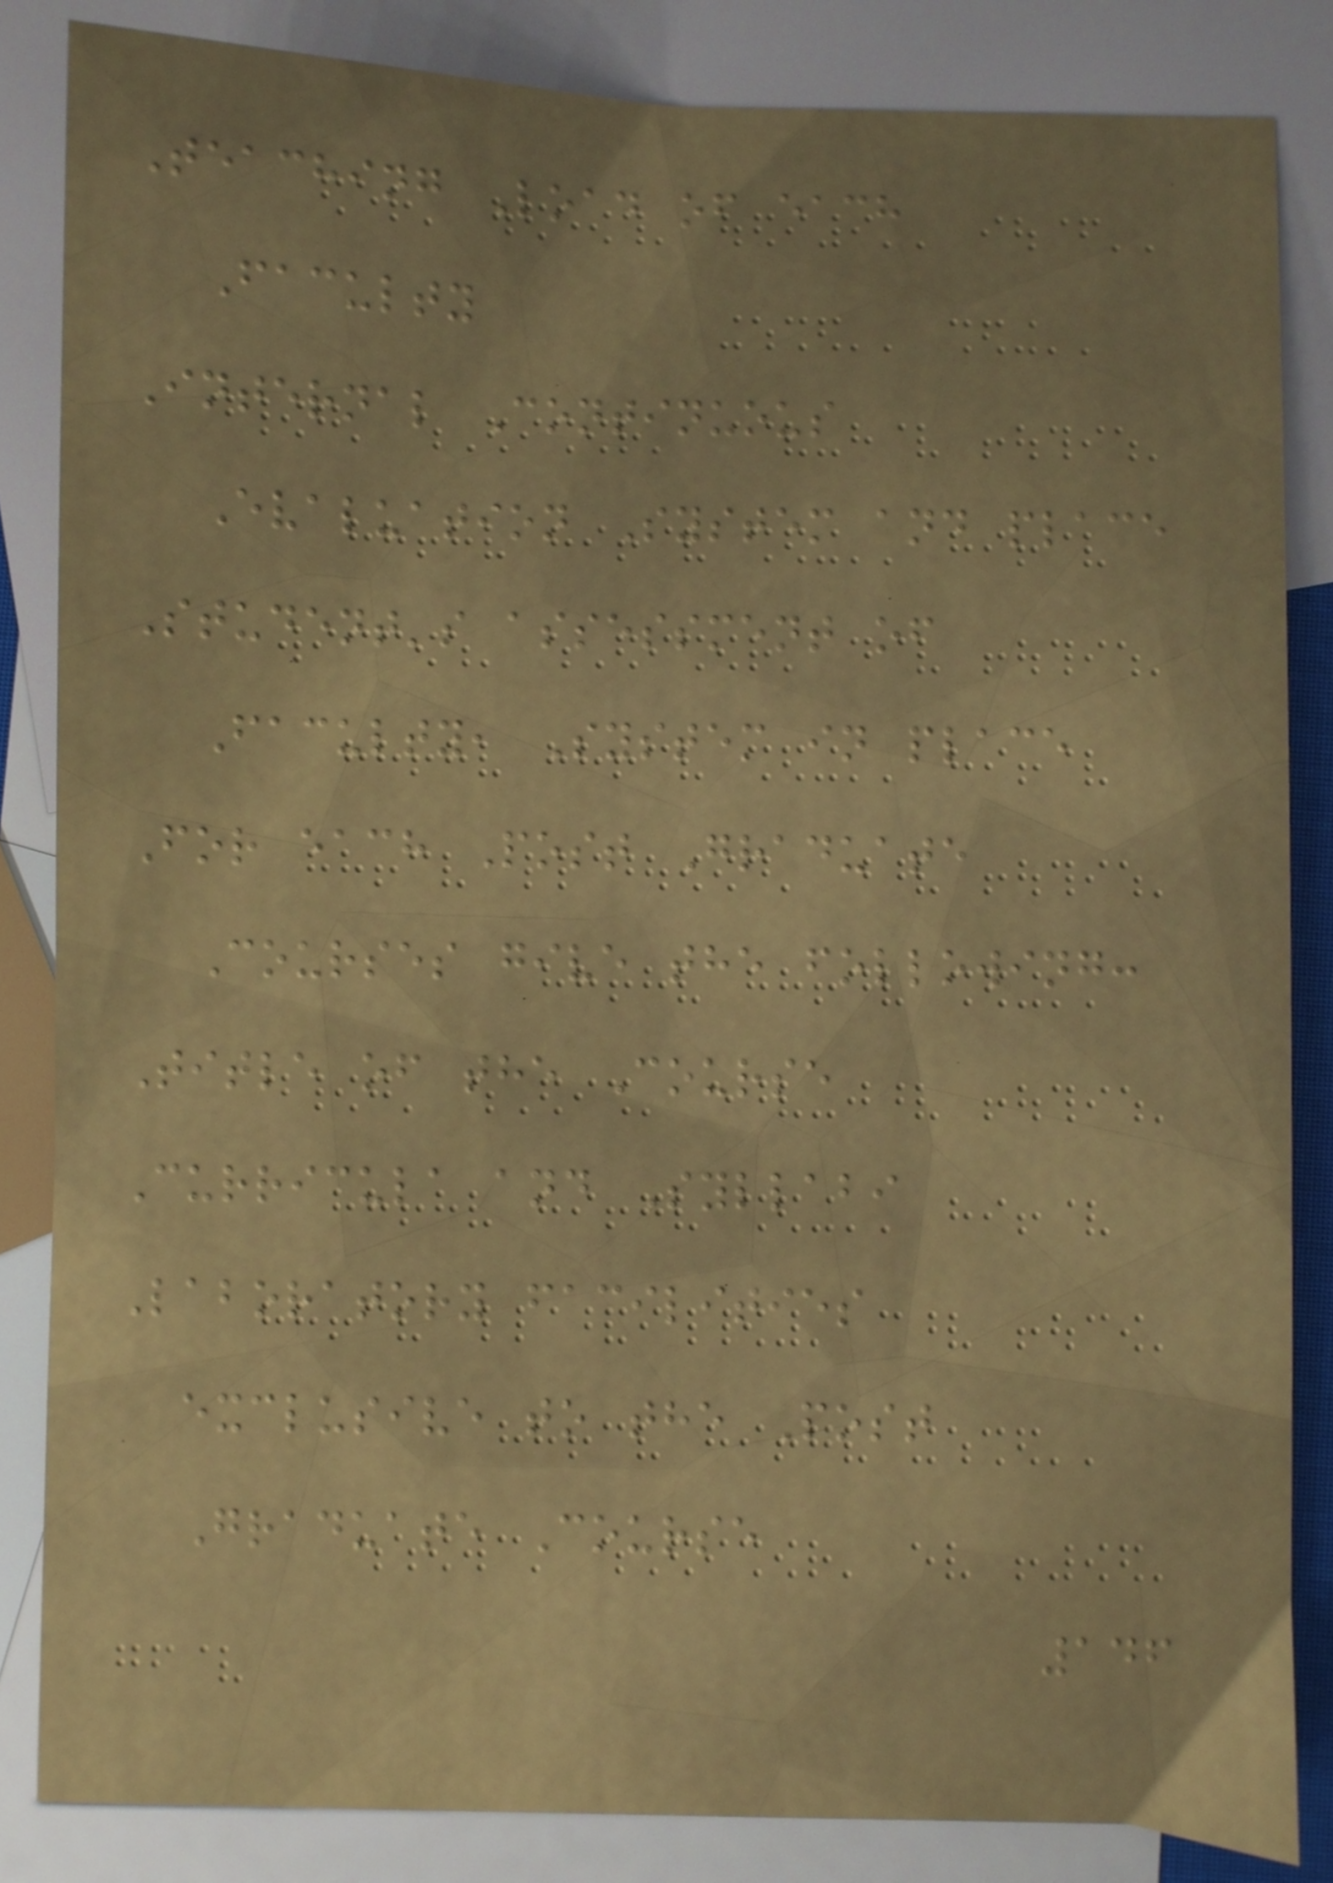Teaching Load of each
Faculty
Internal Continuous
Evaluation System and place
Student's assessment of
Faculty, System in place
For each Post Graduate
Courses give the following:
Title of the Course
Curricula and Syllabi
Laboratory facilities
exclusive to the Post
Graduate Course
146
